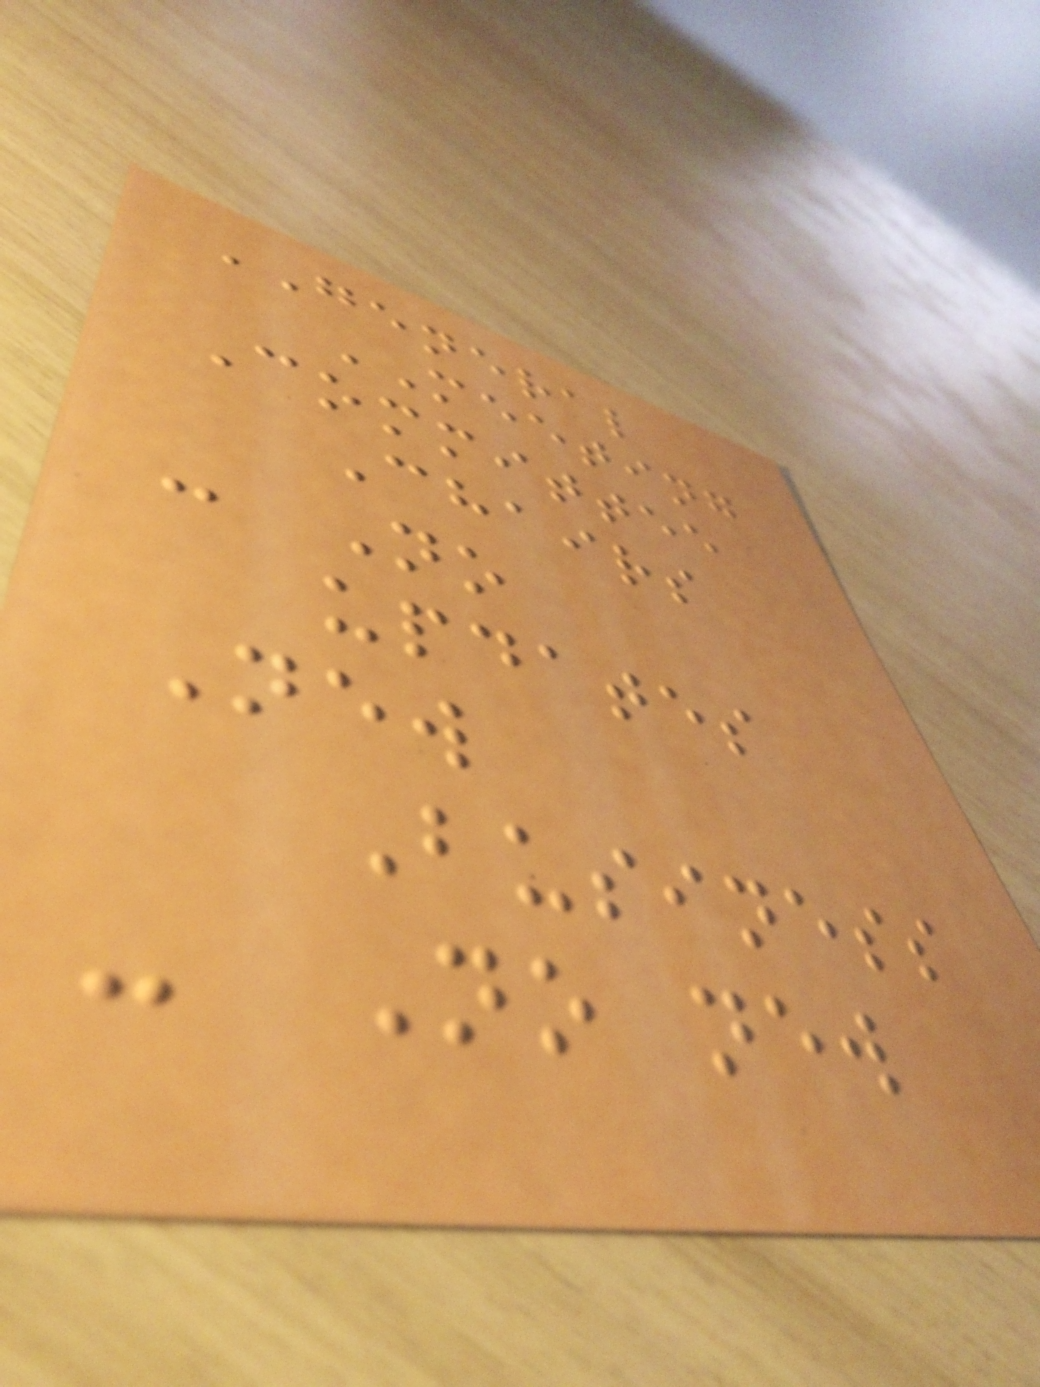GENERAL
MEETING
Committee
Chairs
- No
updates
New
Business
- No new
